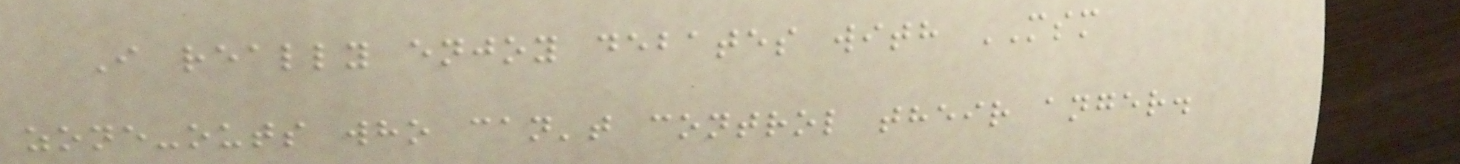I really enjoy debates with MSM
zone-outs who can't control their anger.
